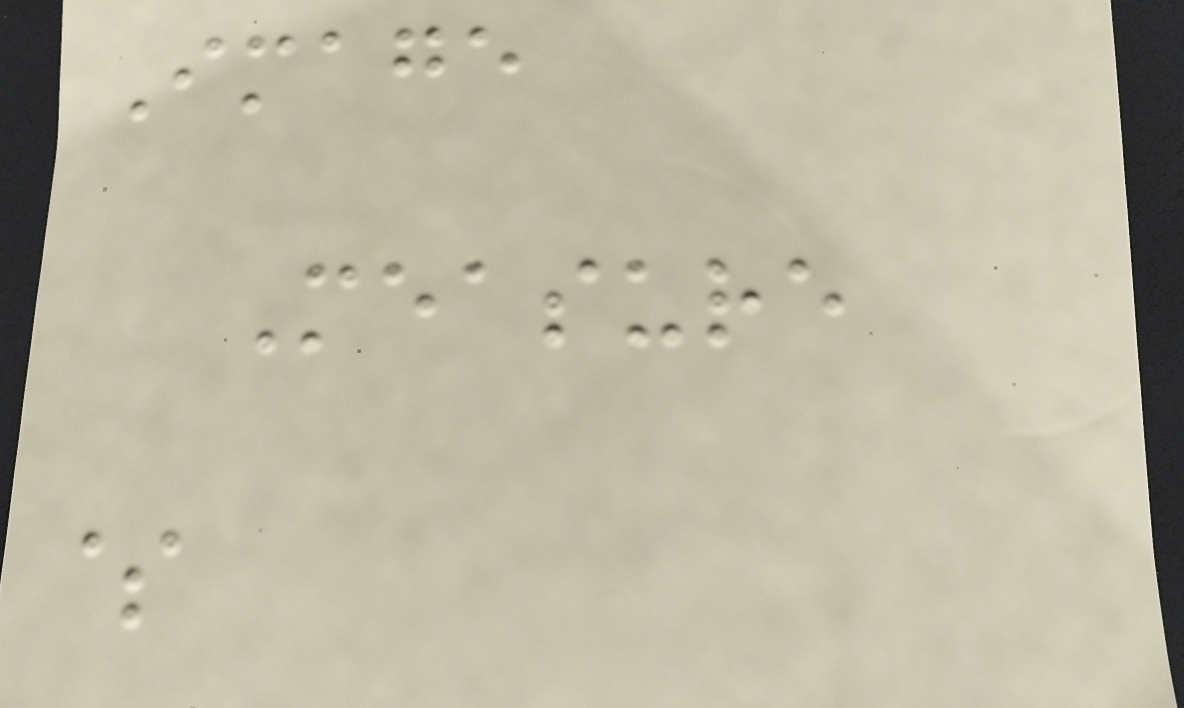Image
Measure
$
